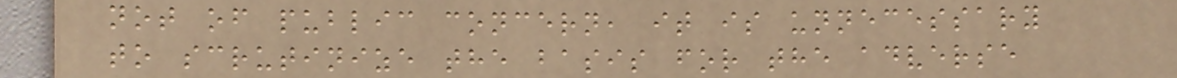not of public concern, it is unnecessary
to scrutinize the basis for the adverse
